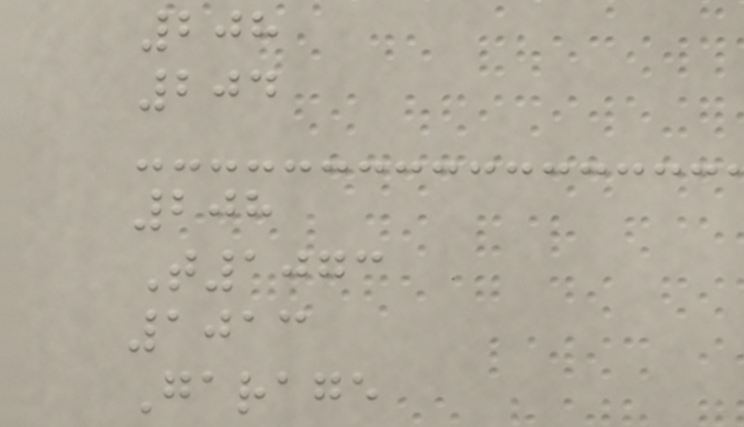208
204
208
T1073
1013
Garage
